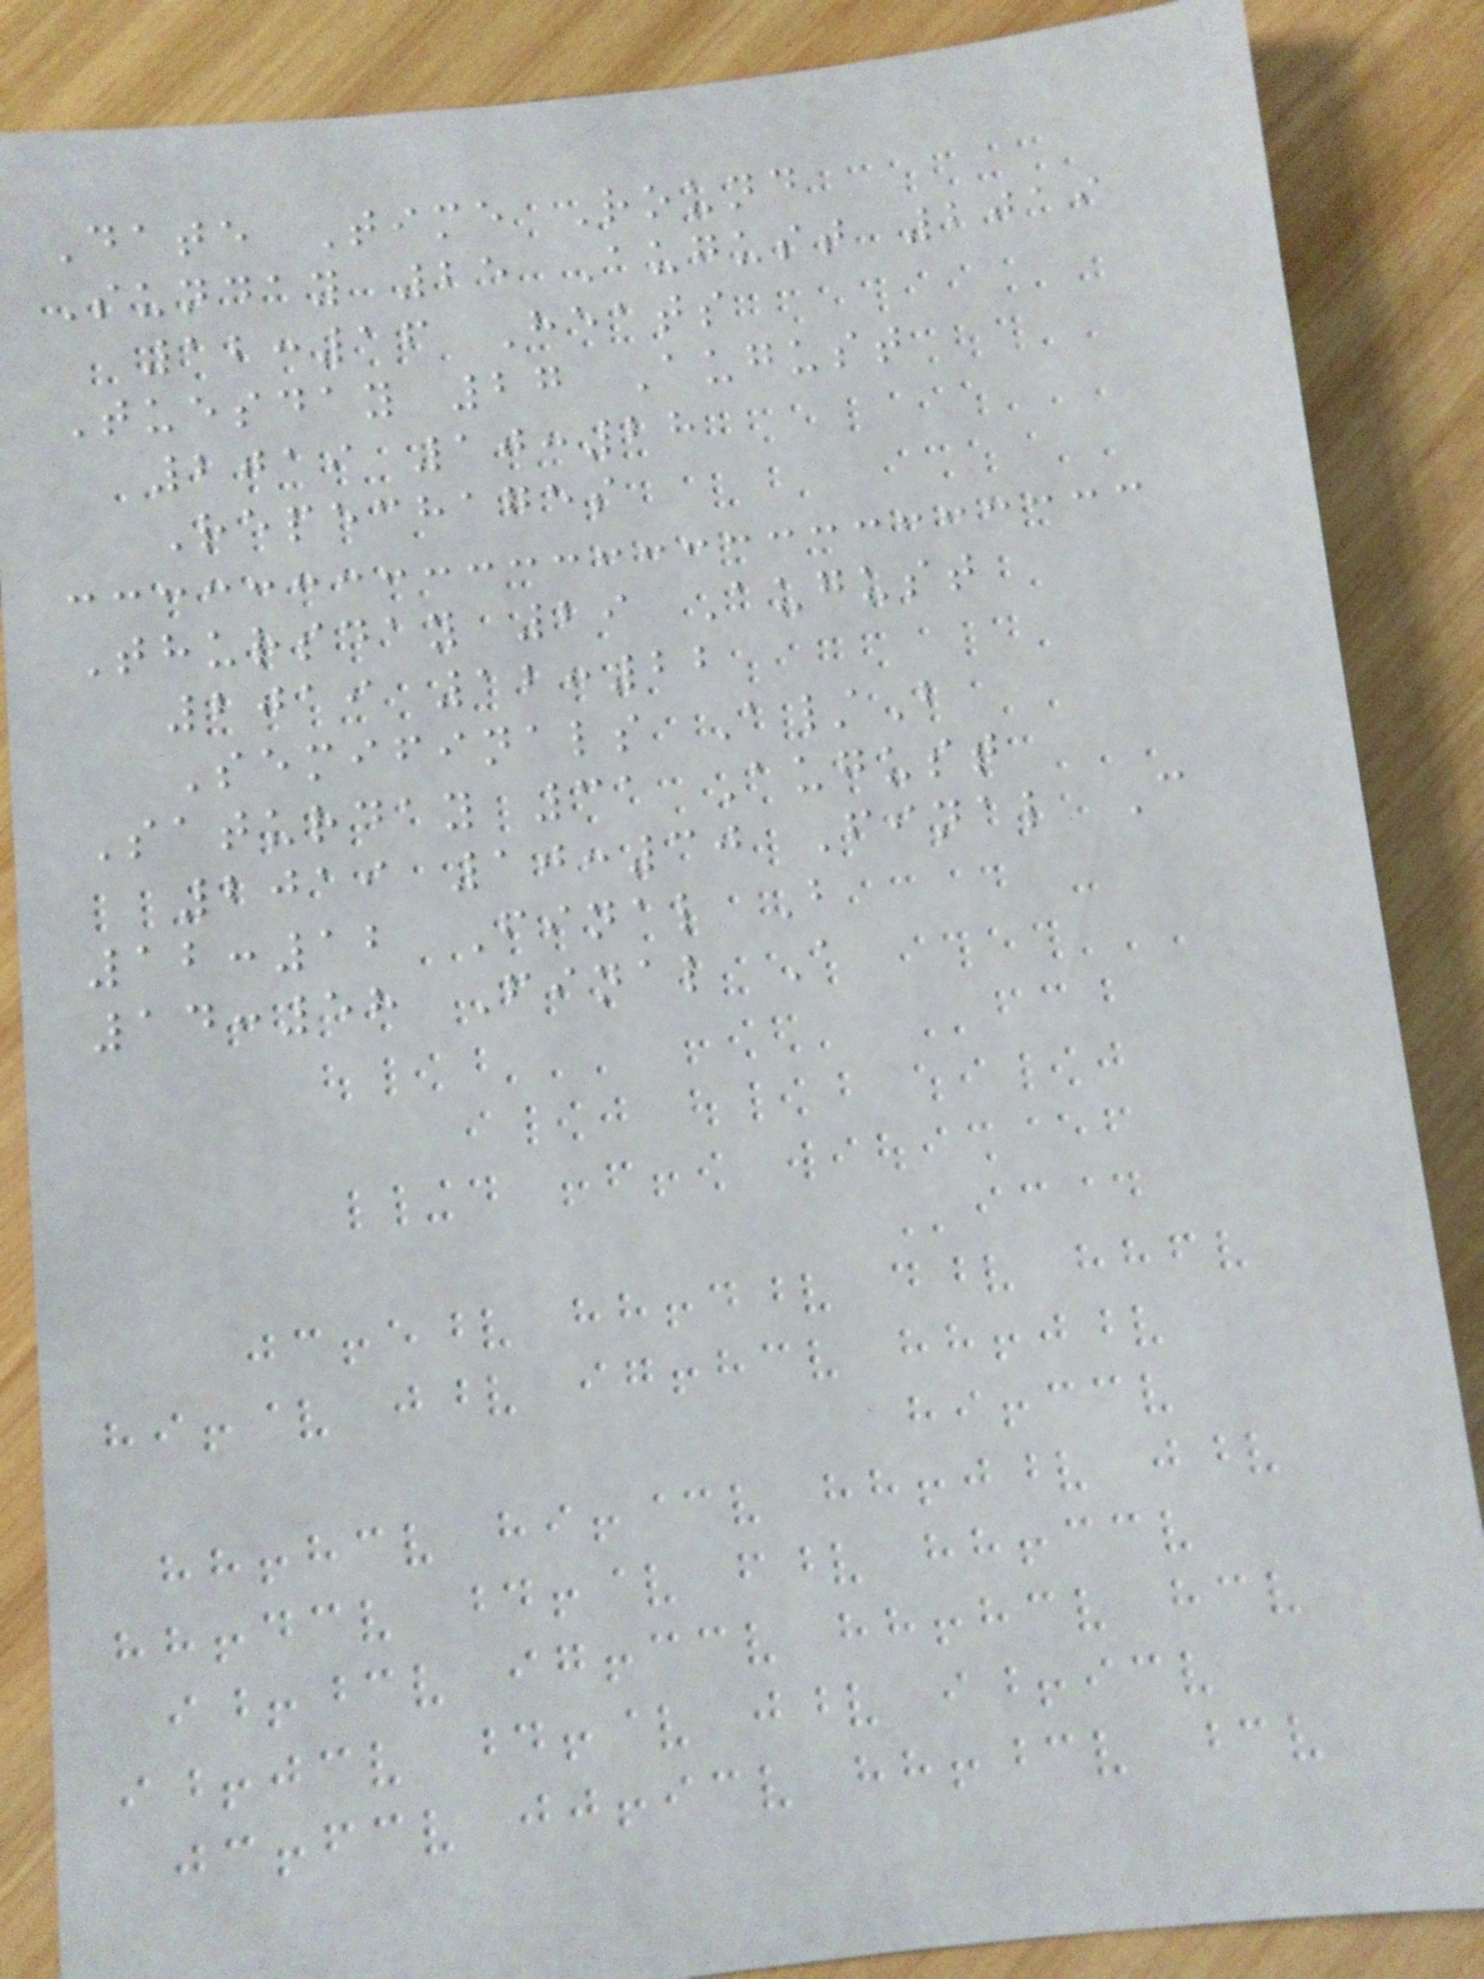Date Time Round
Sunday 25 August 2019
12:16 Heats
Tuesday 27 August
2019 10:28
Repechages
Thursday 29 August
2019 12:22
Semifinals A/B
Saturday 31 August
2019 10:30 Final C
12:12 Final B
14:58 Final A
